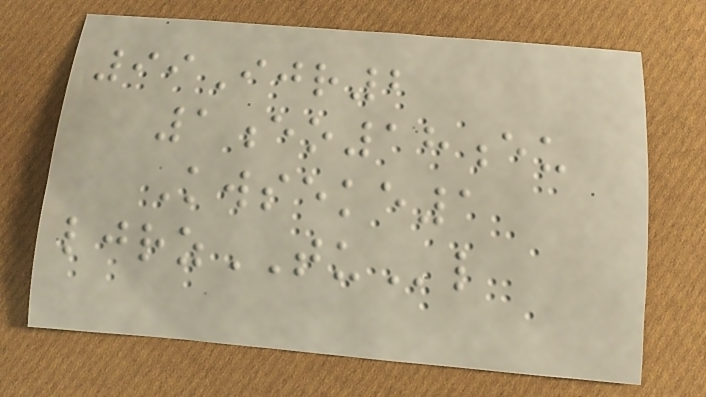99Ijr2
1eo18eu
Kwseke1
ljrzTUl
